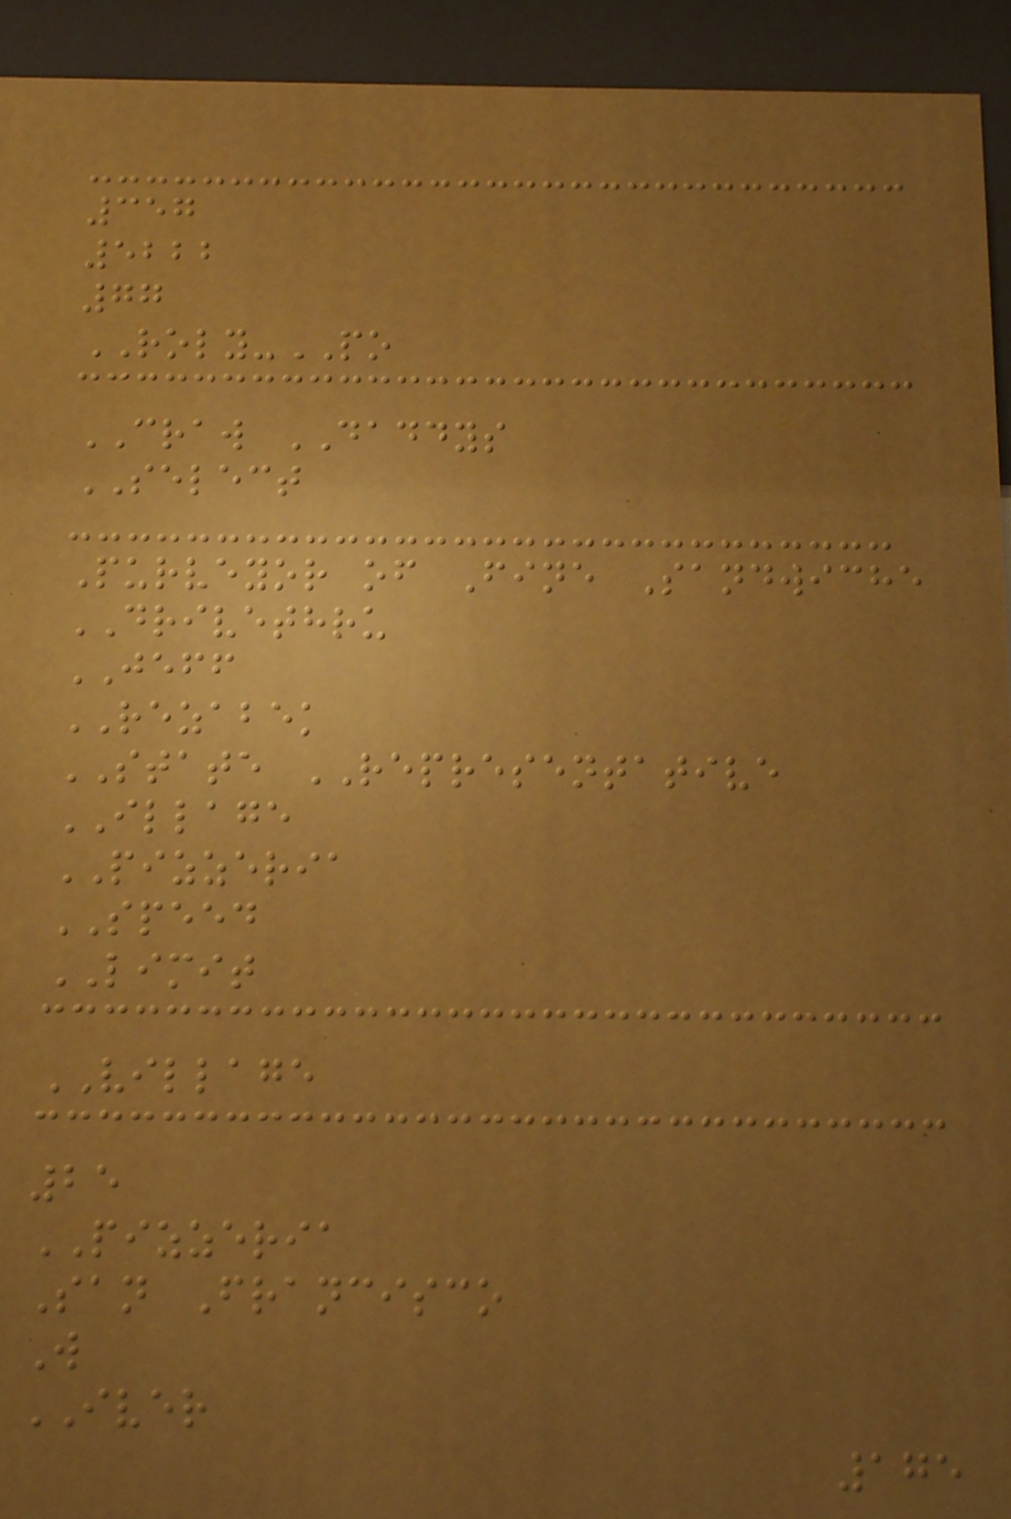357
5222
77
ROLY-PO
CRAW DADDYS
SELECT
Purveyor of Fine Sandwiche
DRIVETHRU
JEFF
REZABEK
STATE REPRESENTATIVE
ILLAGE
PIZZERIA
SPEED
LIMIT
VILLAGE
25
PIZZERIA
San Francisco
W
IVER
175
